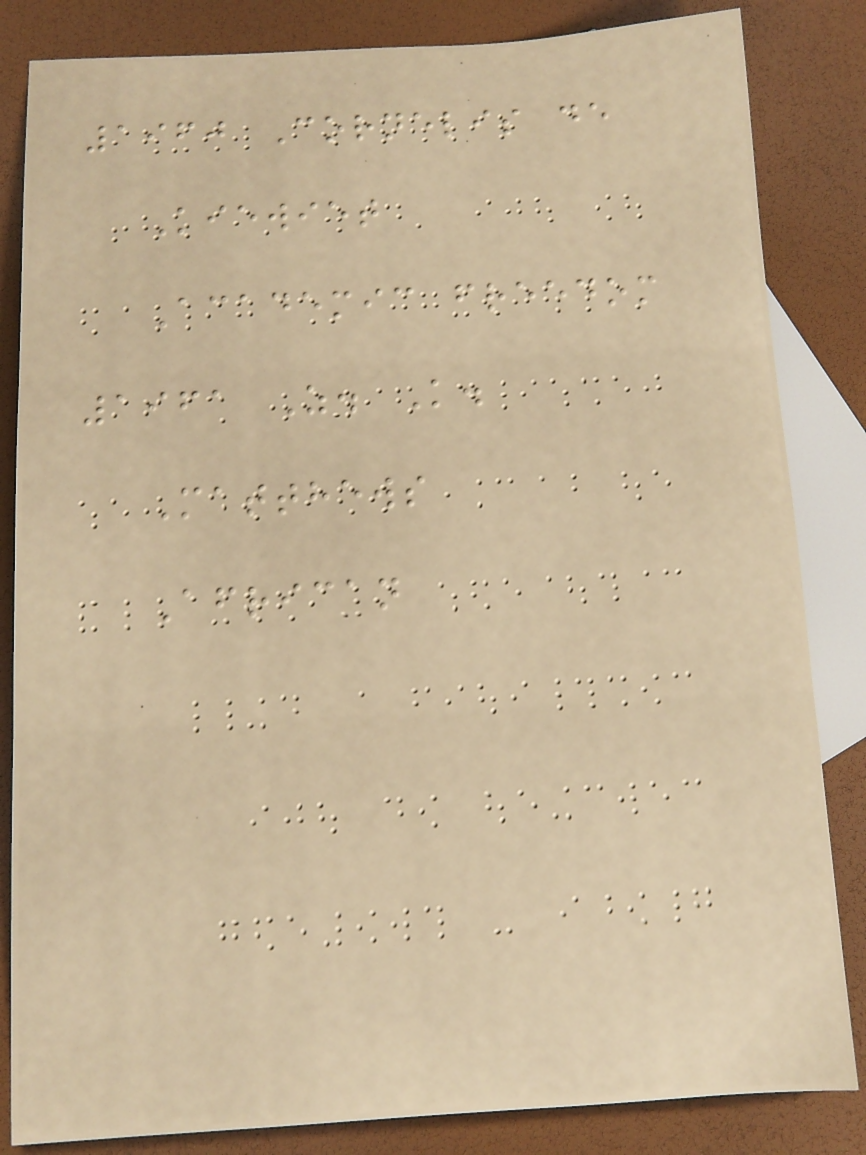1960 Cornelis de
Kiewiet
Academic freedom
1961 Z. K.
Matthews
African
